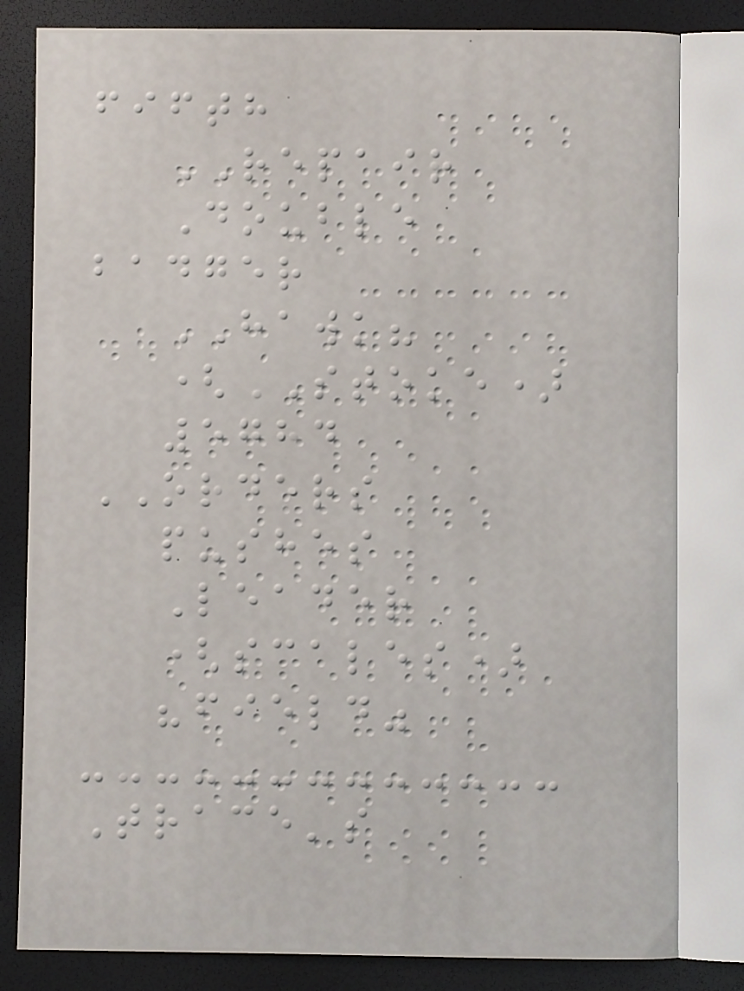fifth
REPAIR
Double
badger
HAWK?
(STOKE)
5784
ORDERS
pushes
Leader
(scales)
"field"
Trace's
